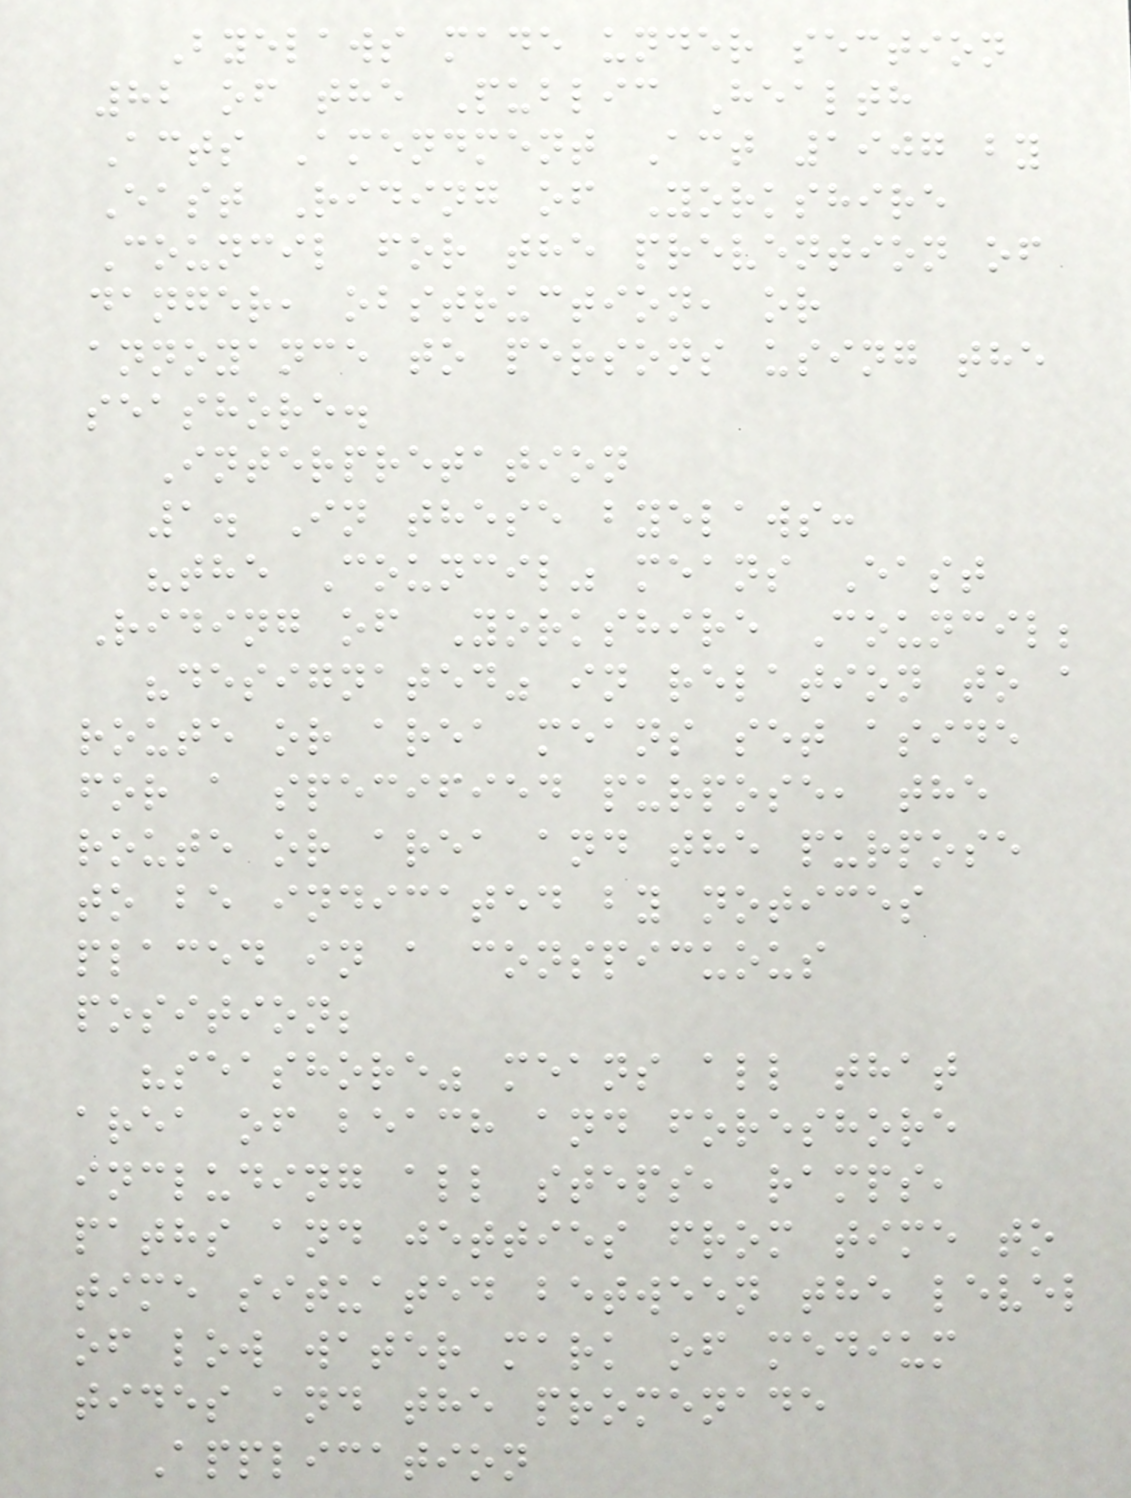Byelaws made under section
82 of the Public Health
Acts Amendment Act 1907 by
East Riding of Yorkshire
Council for the prevention of
danger, obstruction, or
annoyance to persons using the
seashore.
Interpretation
1. In these byelaws:
"the Council" means East
Riding of Yorkshire Council;
"designated" in relation to a
route or area means set aside
for a specified purpose, the
route or area and the purpose
to be indicated by notices
placed in a conspicuous
position;
"seashore" means all that
area of beach and foreshore
including all steps, ramps,
paths and jetties from time to
time situated between the level
of low water mark of medium
tides and the promenade
Application
